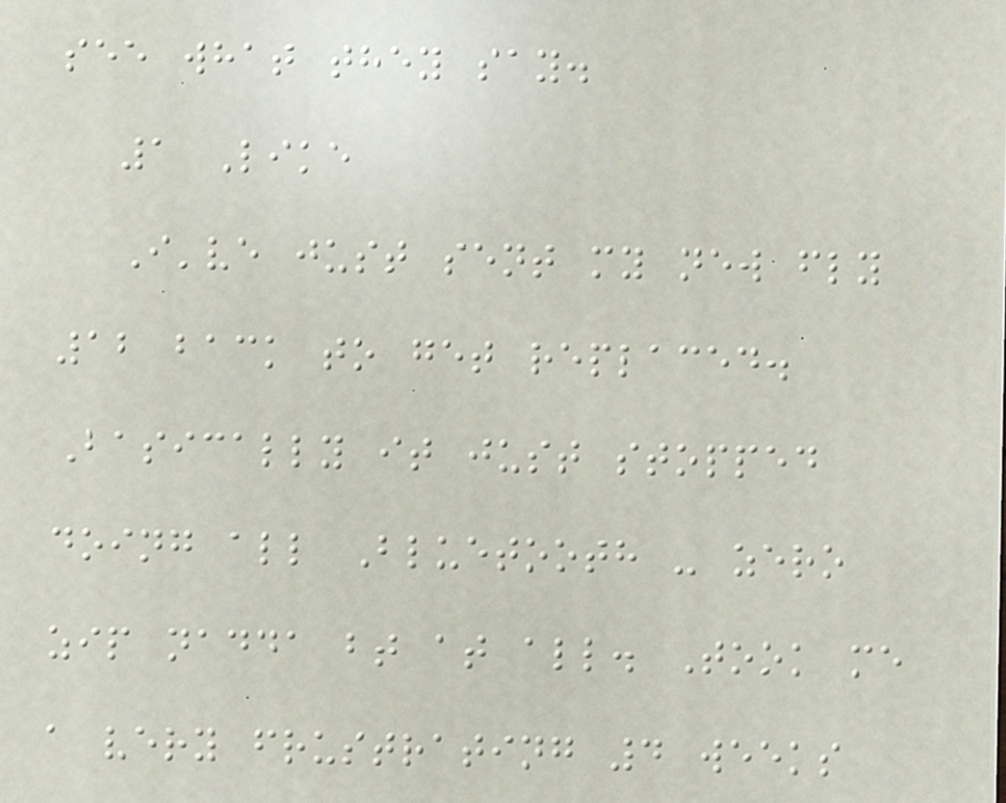see what they say.
1 Like
I've just sent my new fly
12 back to get replaced.
Basically it just stopped
doing all Bluetooth - zero
zip nadda bt at all. Took me
a very frustrating 4 weeks
